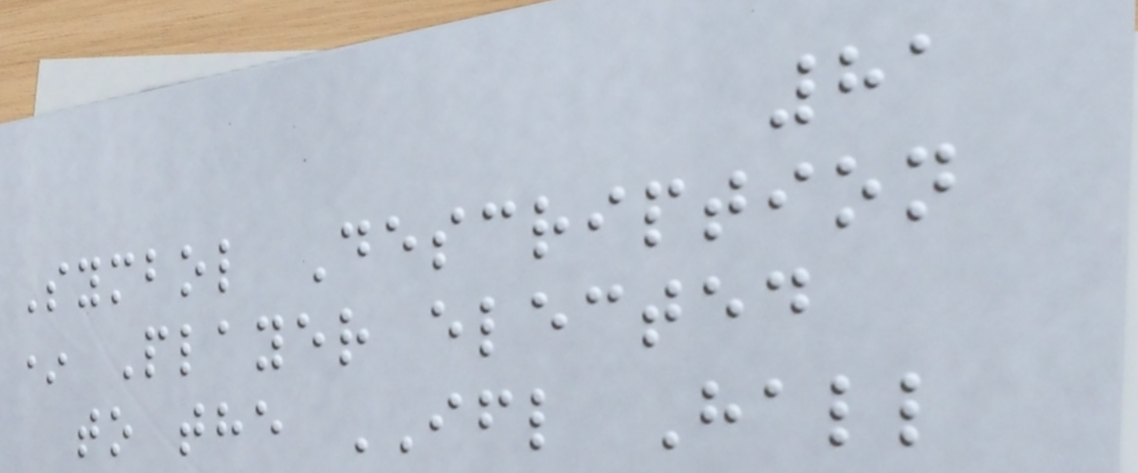81
Symbol Description
* Player elected
to the IFL Hall
